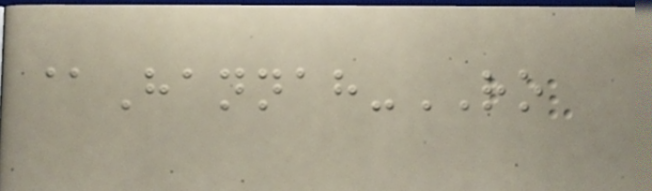@Hannah-RO
